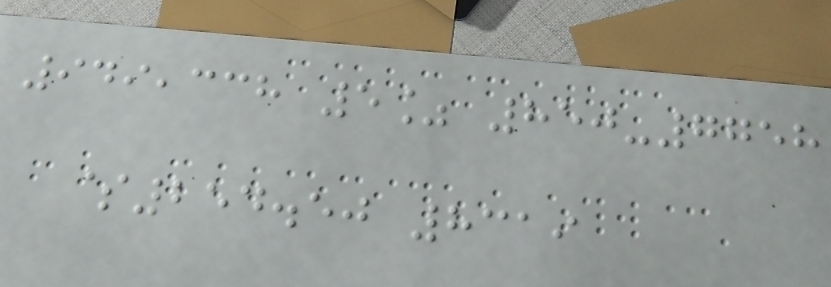949,338 5% 850-7758
$254.50 8319
